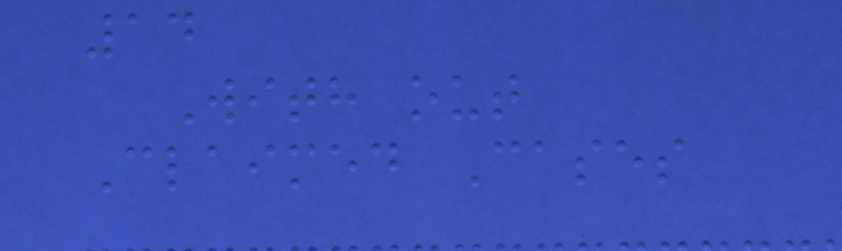14
With out
Claimed Cases
